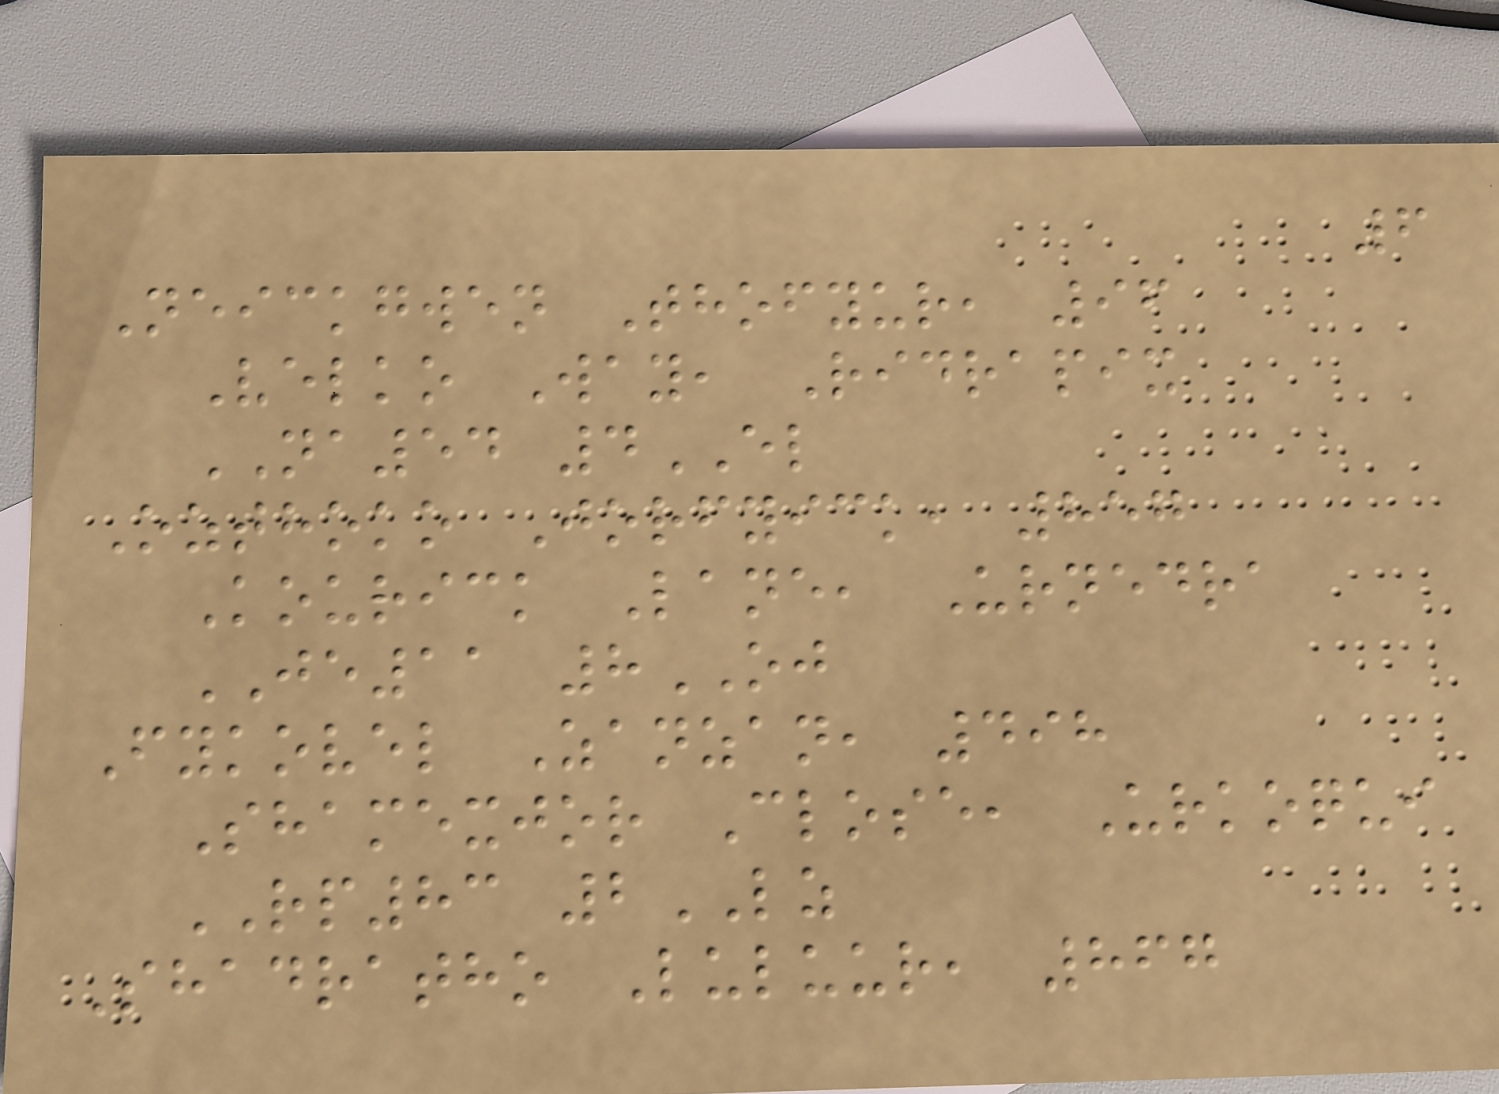6
Neickgwen Thofyur, 96
Velko Way, Ridrapix
NA54 4EL
Ozthoko Jorfyick, 857
Kourick Lane, Urnedra
JE11 8OJ
Fykovel Zanzan, 498
Shamexjor Close, Urkoqui
RP83 2LZ
Shadratho Luluur, 867
